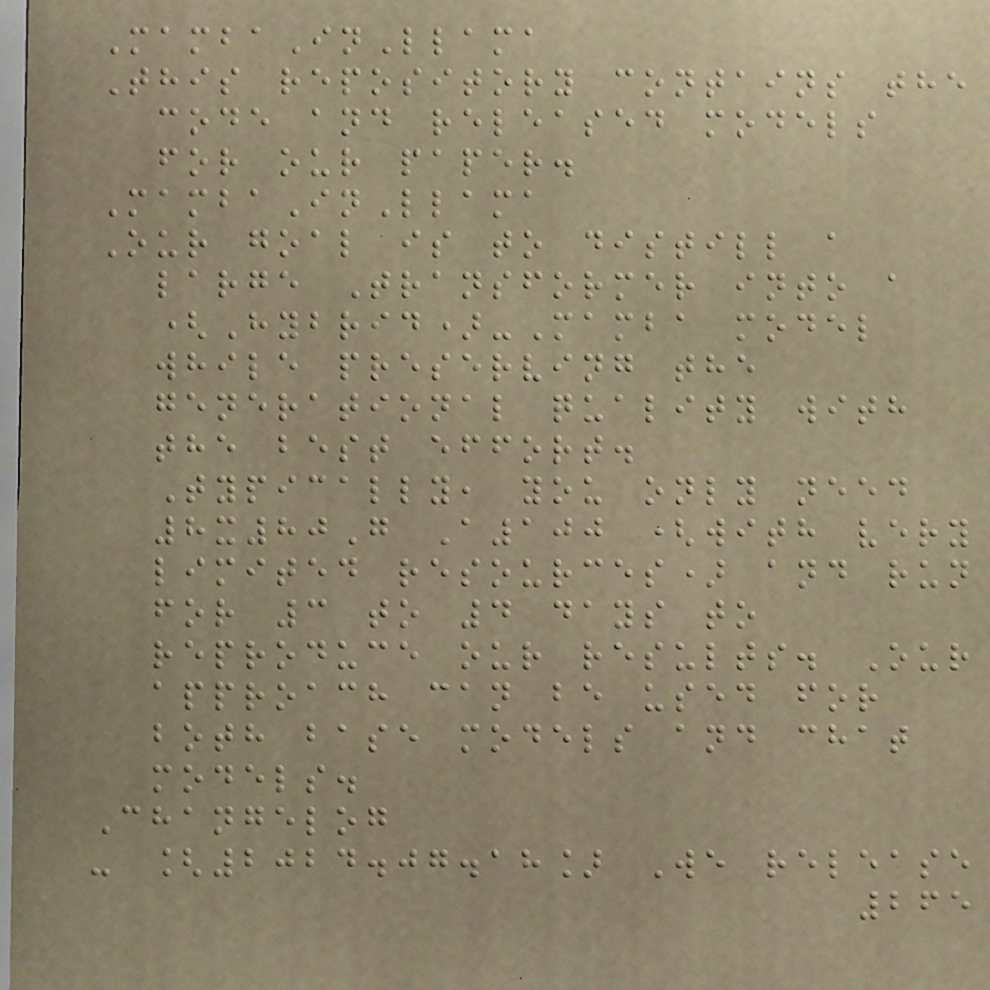MambaInLlama
This repository contains the
code and released models
for our paper.
MambaInLlama
Our goal is to distill a
large Transformer into a
(Hybrid)-Mamba model
while preserving the
generational quality with
the best effort.
Typically, you only need
8x80G A100 (with very
limited resources) and run
for 3 to 4 days to
reproduce our results. Our
approach can be used for
both base models and chat
models.
Changelog
- [2024.07.18] We release
265
